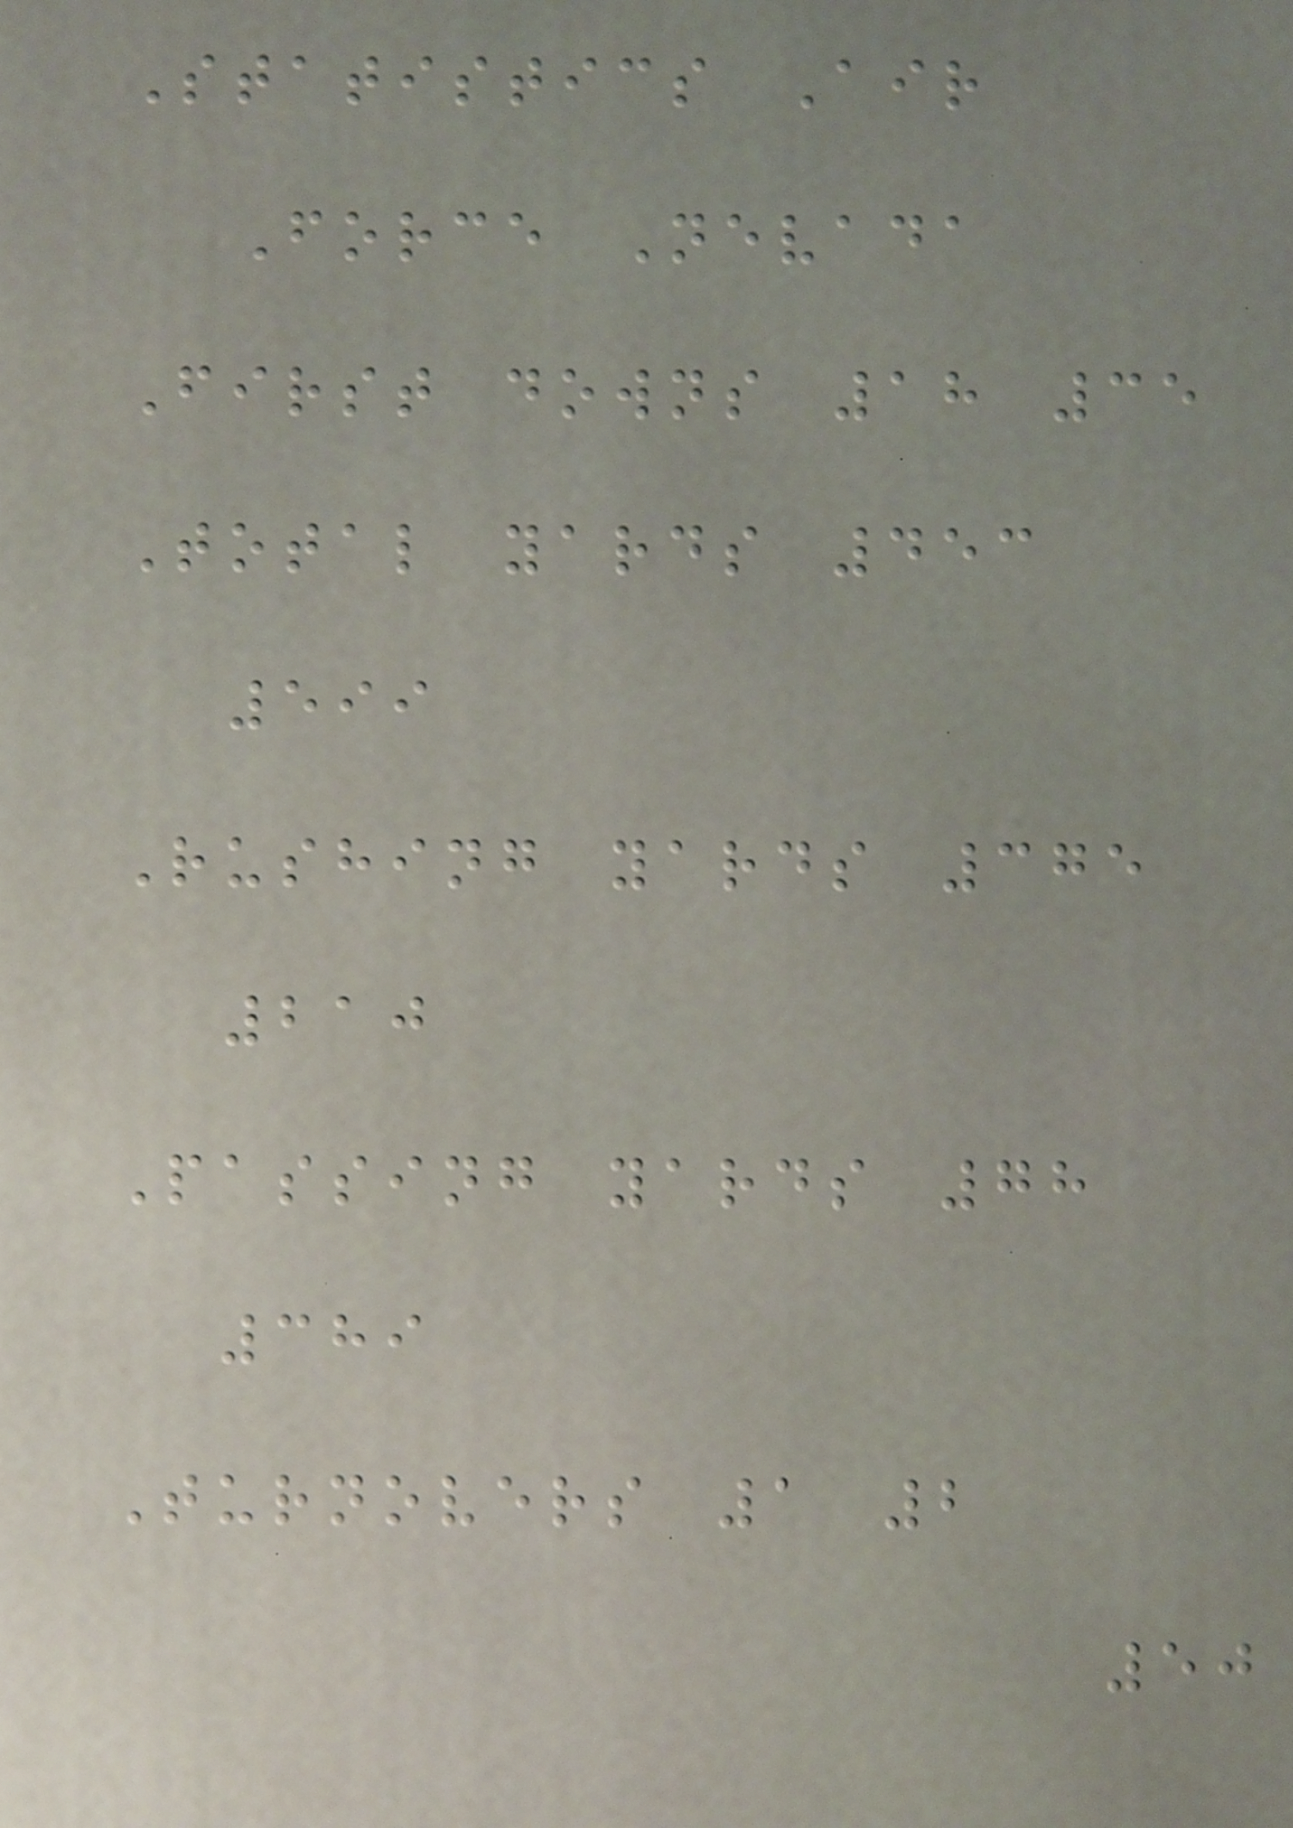Statistics Air
Force Nevada
First downs 18 35
Total yards 453
599
Rushing yards 375
210
Passing yards 78
389
Turnovers 1 2
50
